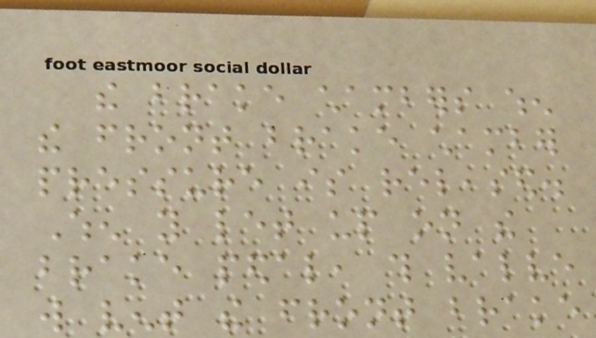the brake chambers when
the front brake chamber
pressure is released.
When you let up on the
brake pedal, this valve
will vent the front brake
